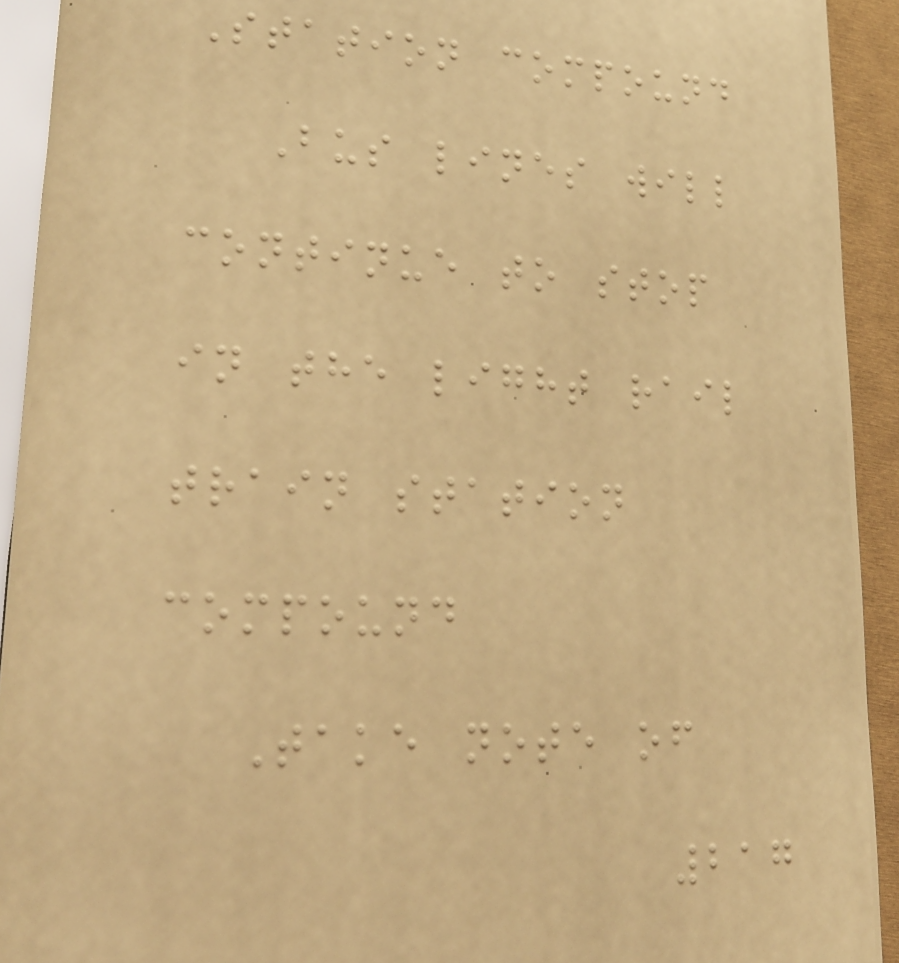Station compound
Bus lines will
continue to stop
in the light rail
train station
compound
Take note of
217
